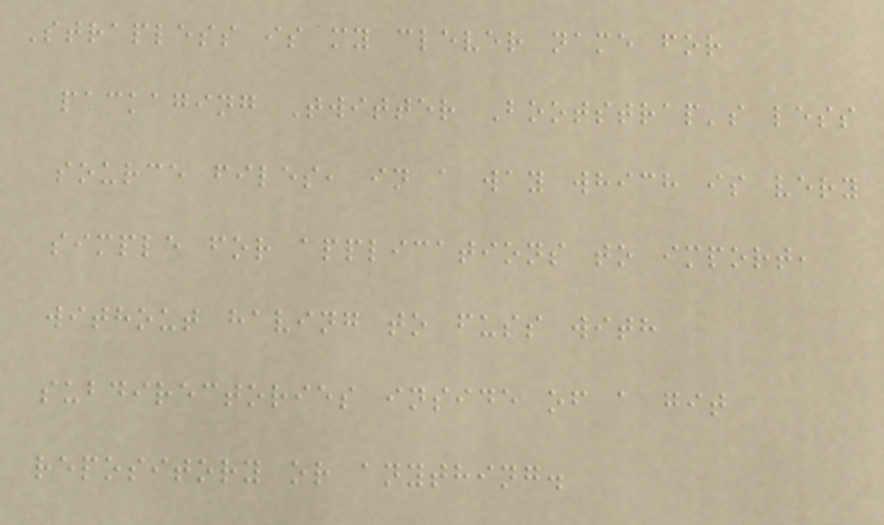Strapless is my clever name for
packaging Twitter Bootstrap's less
source files, in a way which is very
simple for applications to import,
without having to fuss with
subdirectories inside of a git
repository or anything.
